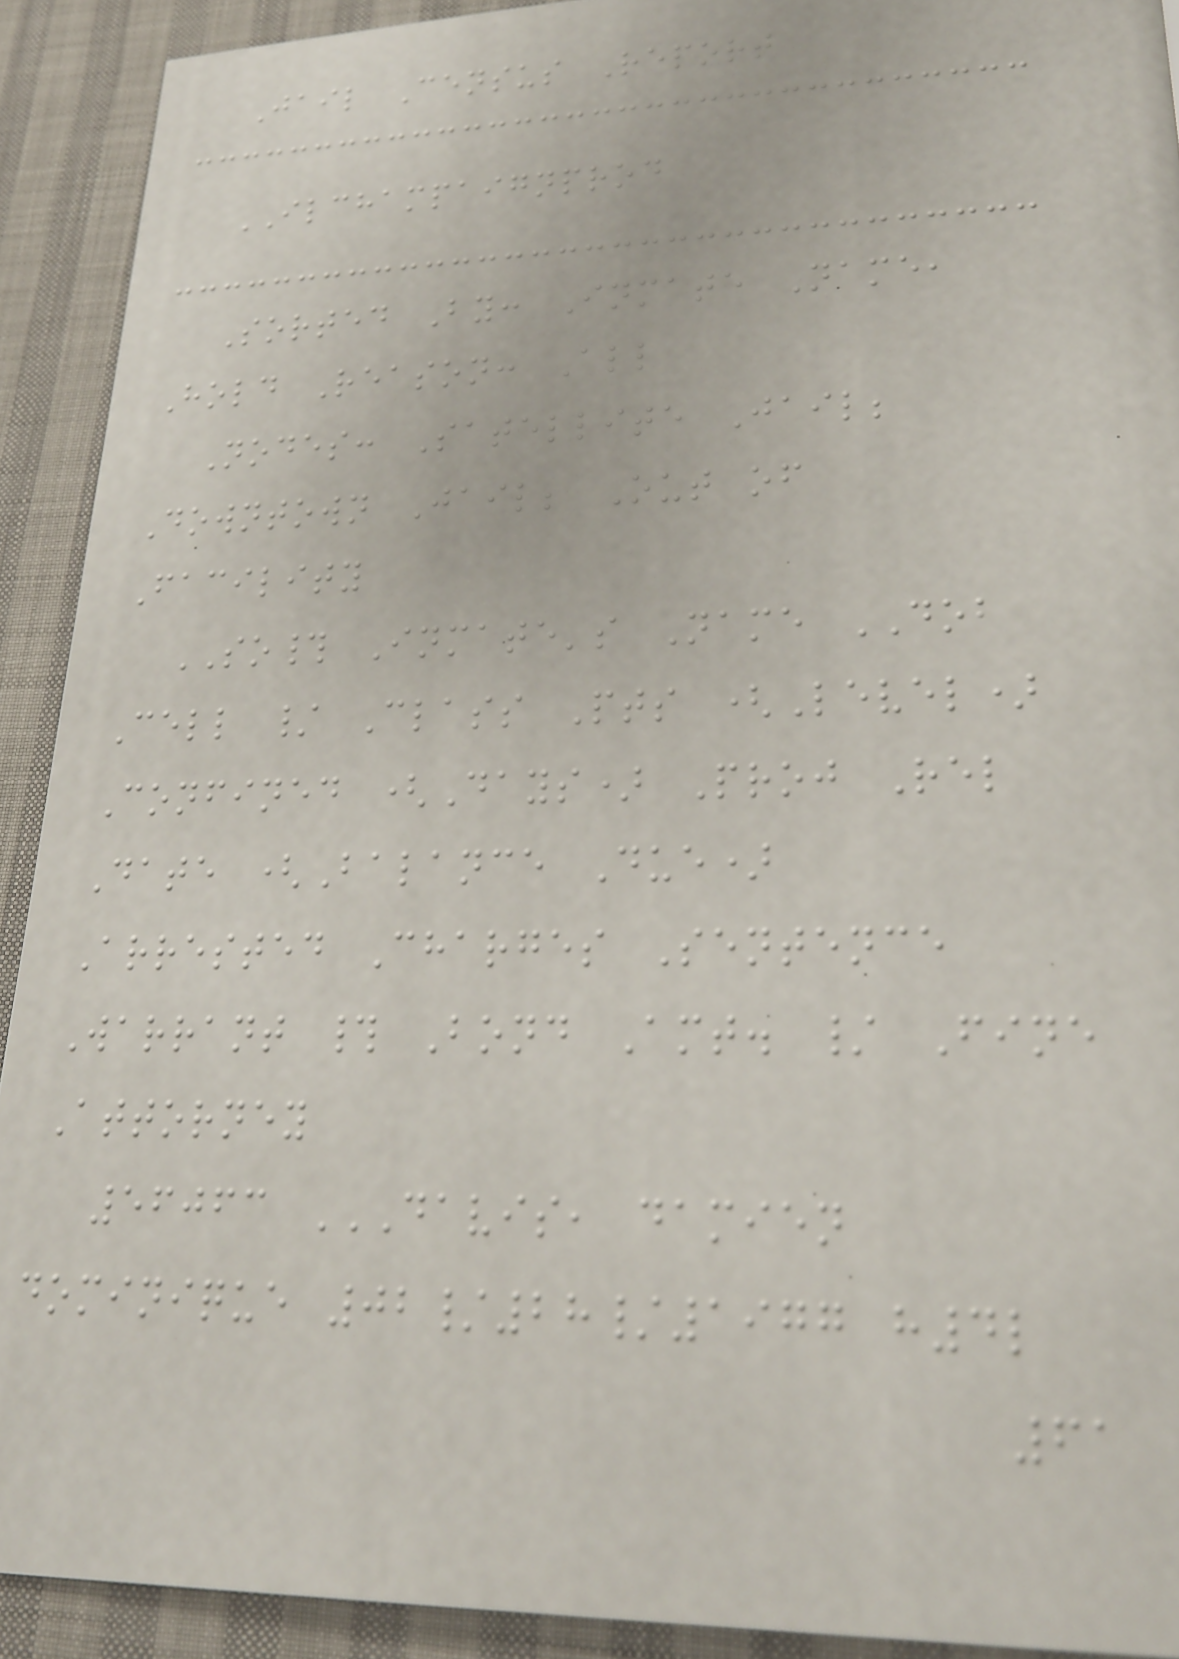Jail Census Report
ILCHAMPAIGNPROD
Sorted By: Inmate Name,
Hold Reason: All
Nodes: Satellite Jail;
Downtown Jail; Out of
Facility
SO# Inmate's Name DOB
Cell / Class Pts (Level)
Confined (Days) Proj Rel
Date (Balance Due)
Arrested Charges Sentence
Warrant # Bond Amt. / Fine
Attorney
56063 DAVIS, DAMIEN
DOMINIQUE 02/28/1977 H4L
61
